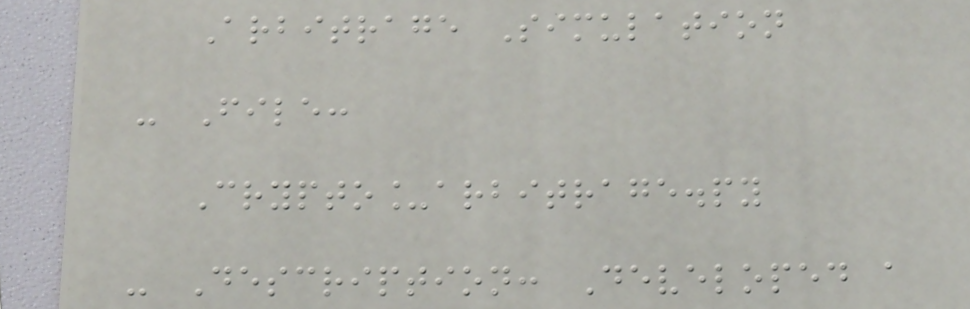Arbitrage Simulation
- File:
Crypto_arbitrage.py
- Description: Developed a
